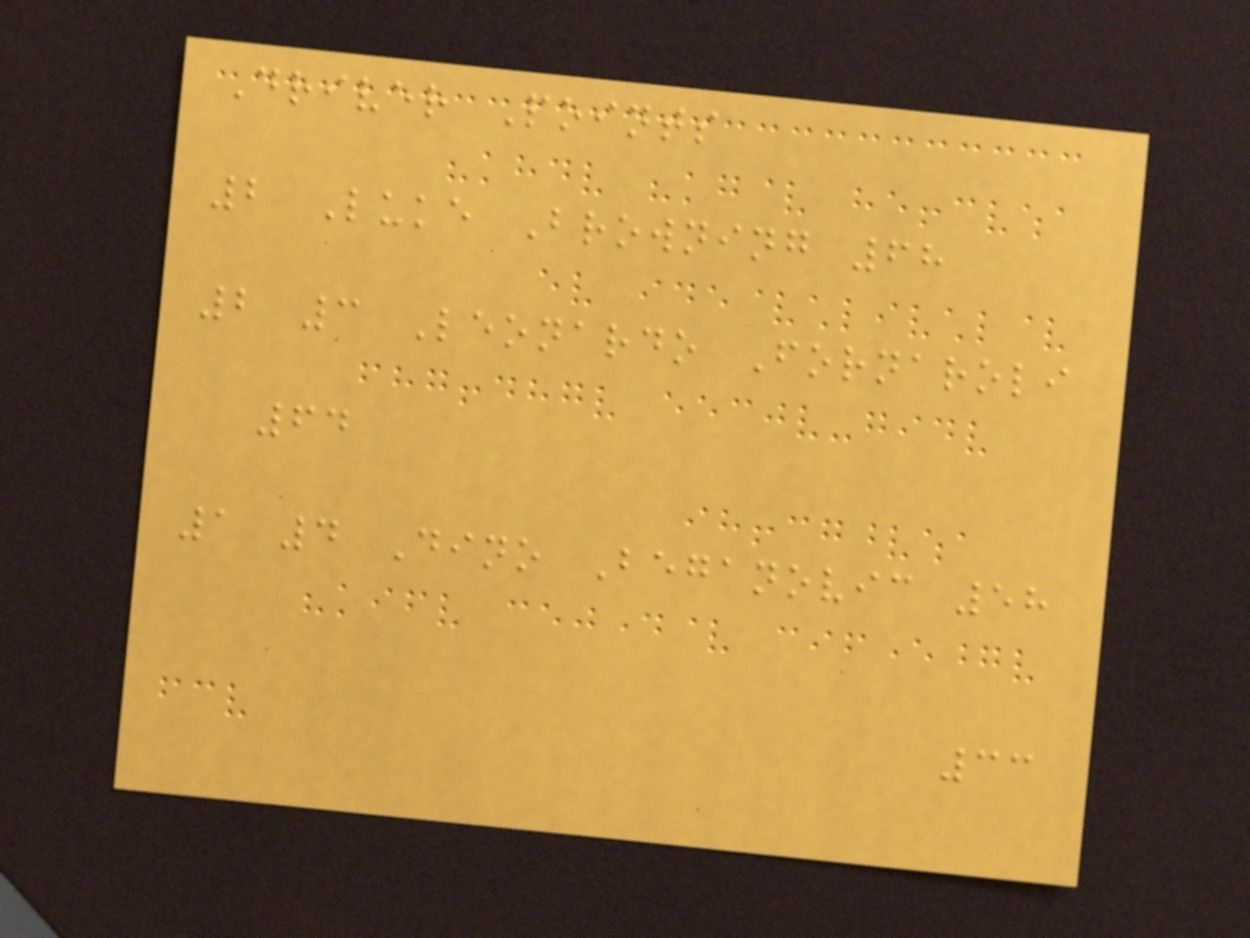Driver Points
2 Luke Browning 68
2 3 Leonardo Fornaroli
64
1 4 Dino Beganovic 58
33
